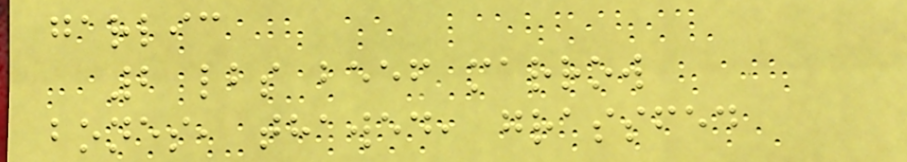garlic
2 lbs beef marrow
bones, thawed, grassfed
